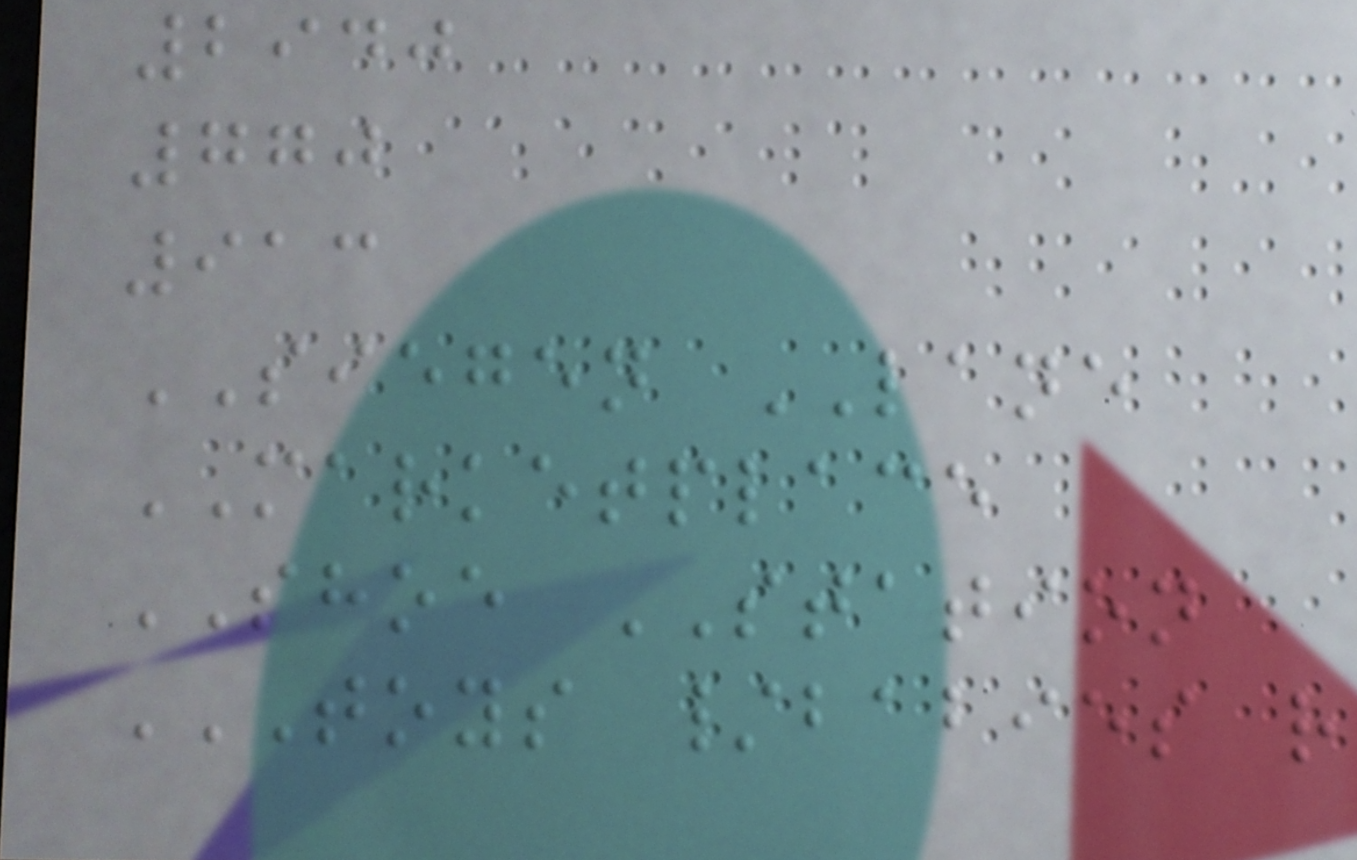2940
770
913
SIEGEN LANE
MARKETPLACE
SHOE STATION
TOYS /BABIES R
